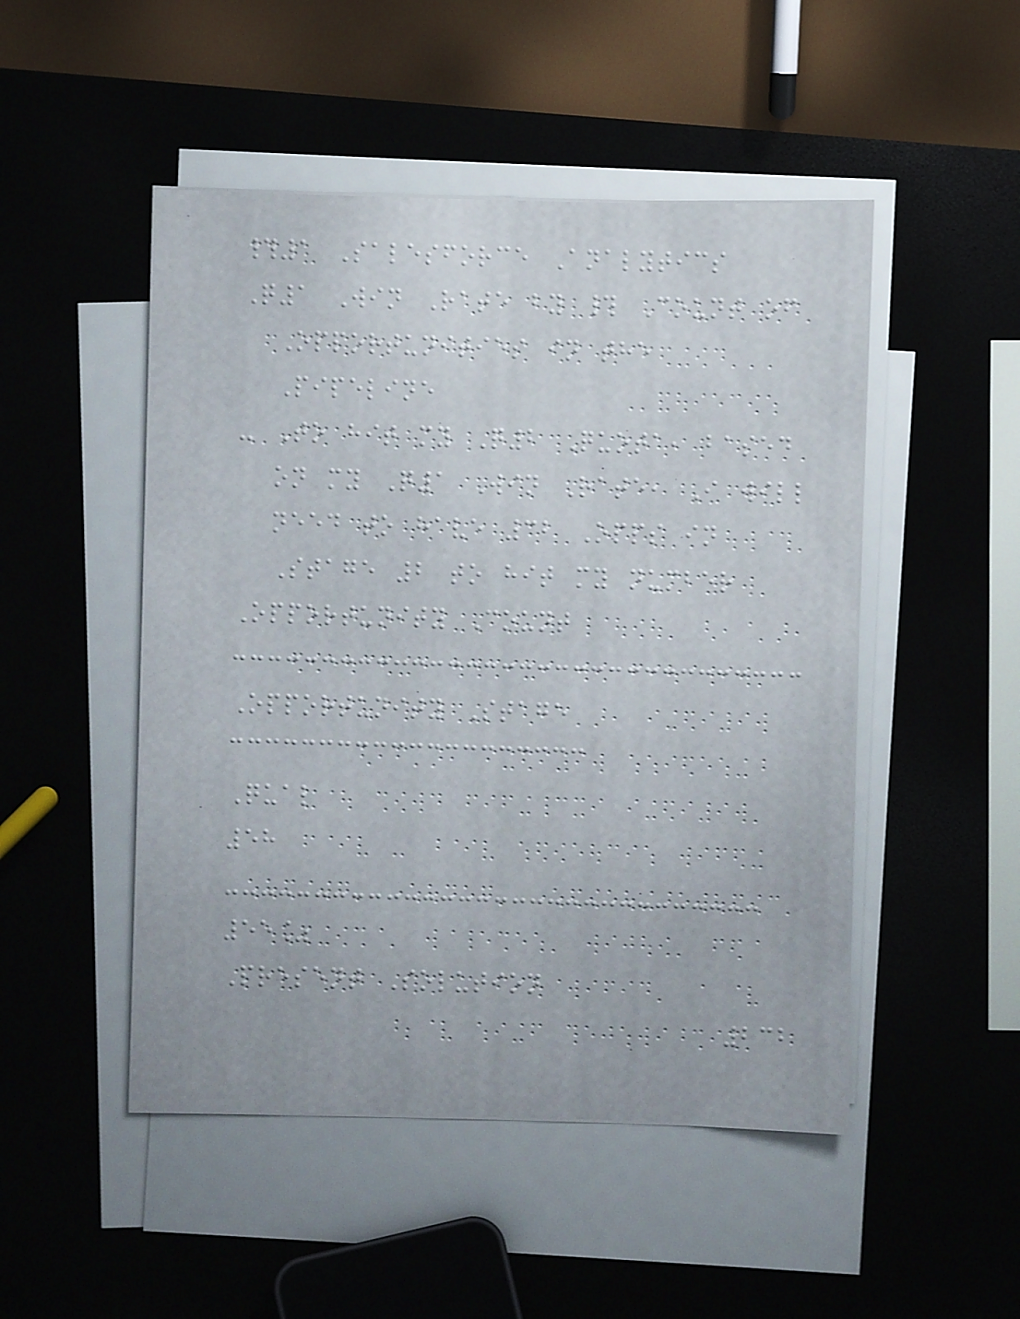#1 Salesforce Analytics
Q1 Win Rate by # Count of
Opportunities in the
Pipeline
- To hit my Q2 Quota, based
on my Q1 Win Rate, I will
need to have 32 Opps in
Stage 2 to hit my number
Opportunity Count
Opportunity Stage
Qual
58
55%
Present Solution
232
